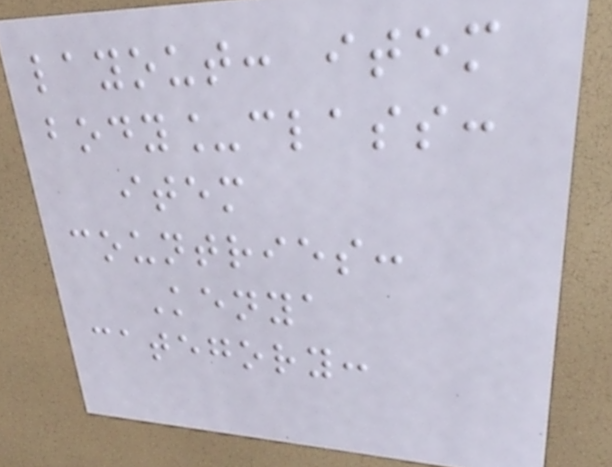layout: item
body_class:
item
countries:
Kenya
category:
